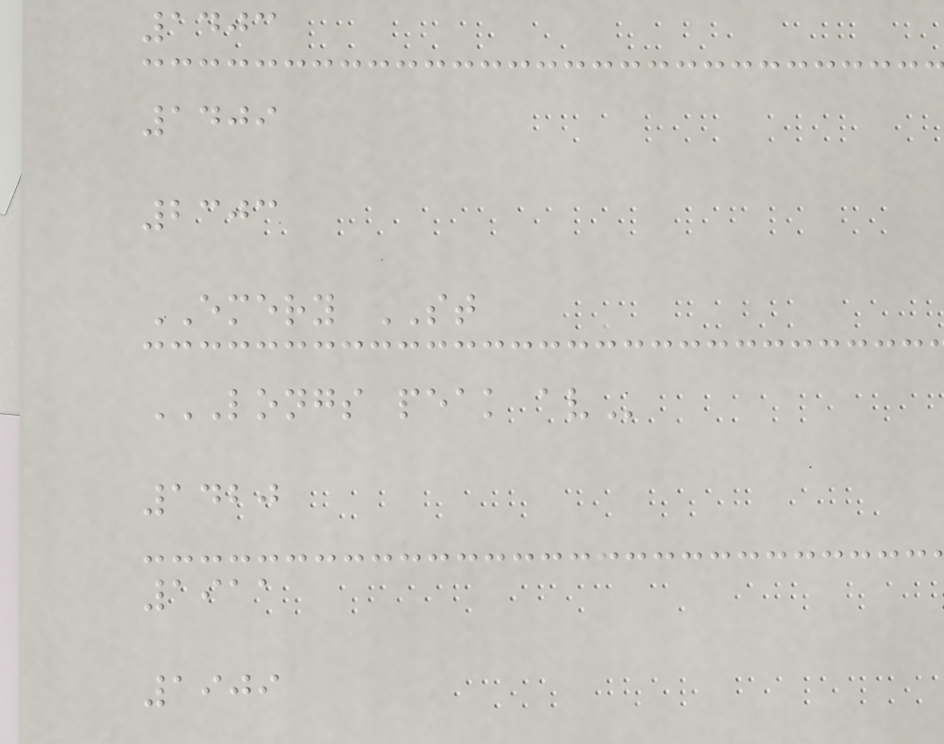1403
1409
2303
EMERY ST
LONGS PEAK AV
1420
1911
1909
